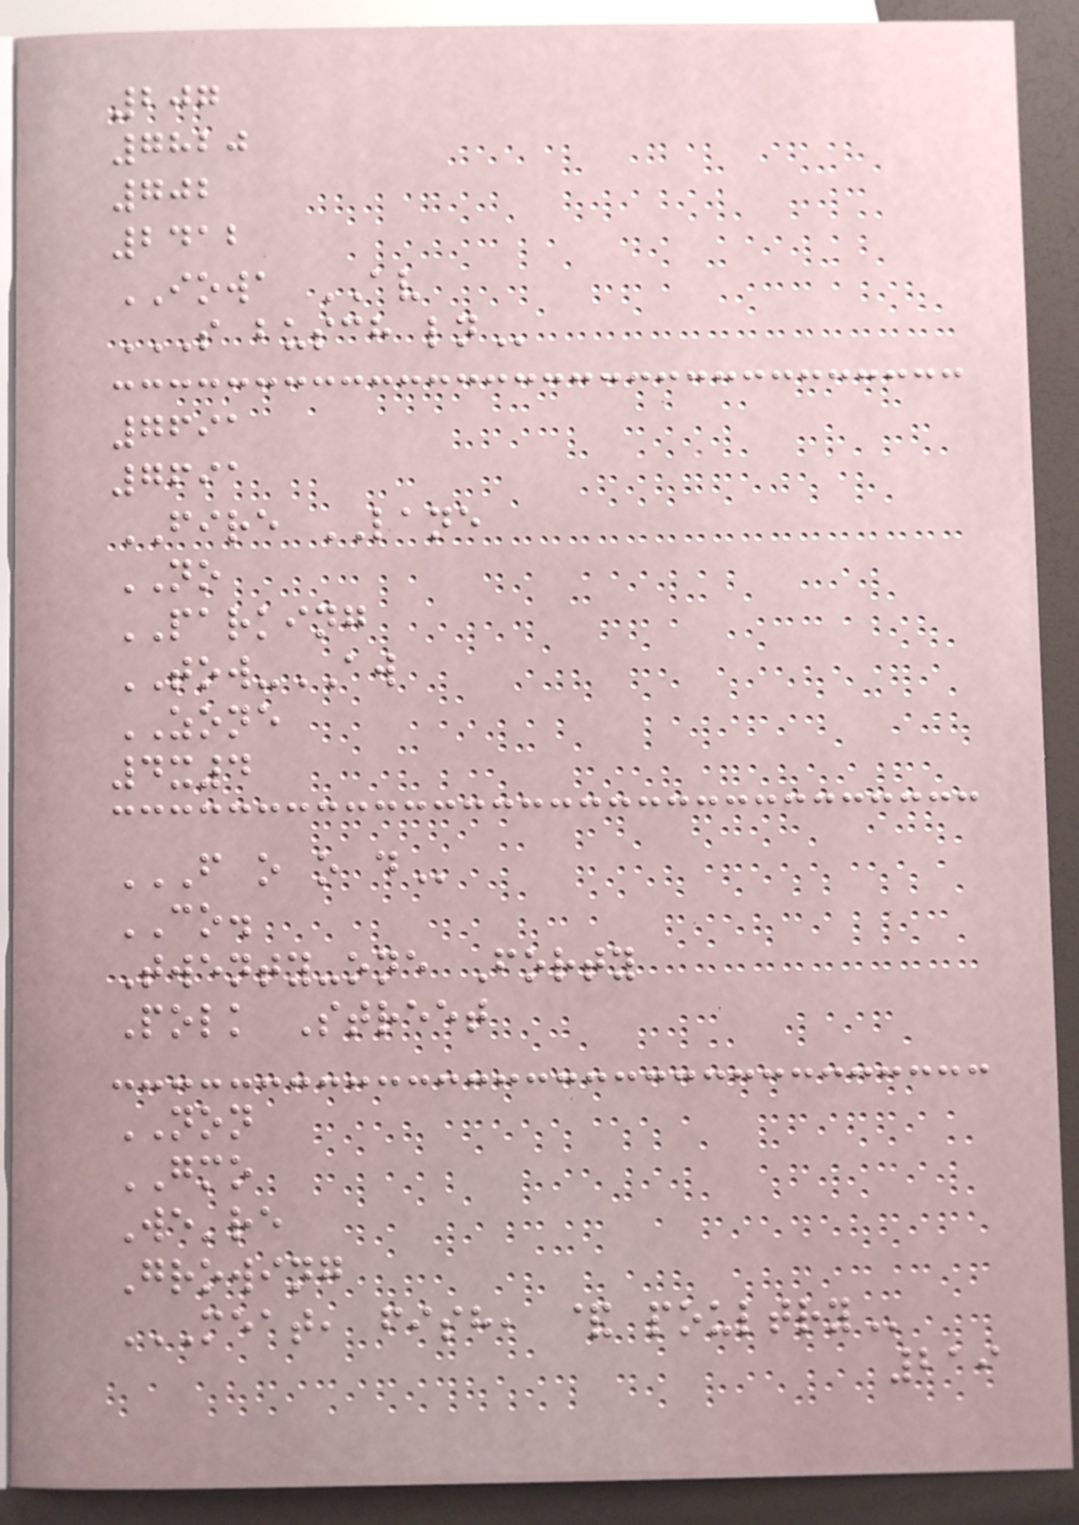207
7820
702
2412
IOWA AV
S BUSCH LN
7691
7691
FIRE LANE
NO
PARKING
TOW-AW
ZONE
4x4
F O O D
CO.
Twenty-one Forty
Polk Street
NON
GMO
We're
Growing
MEAT, FISH, & POULTRY
219
